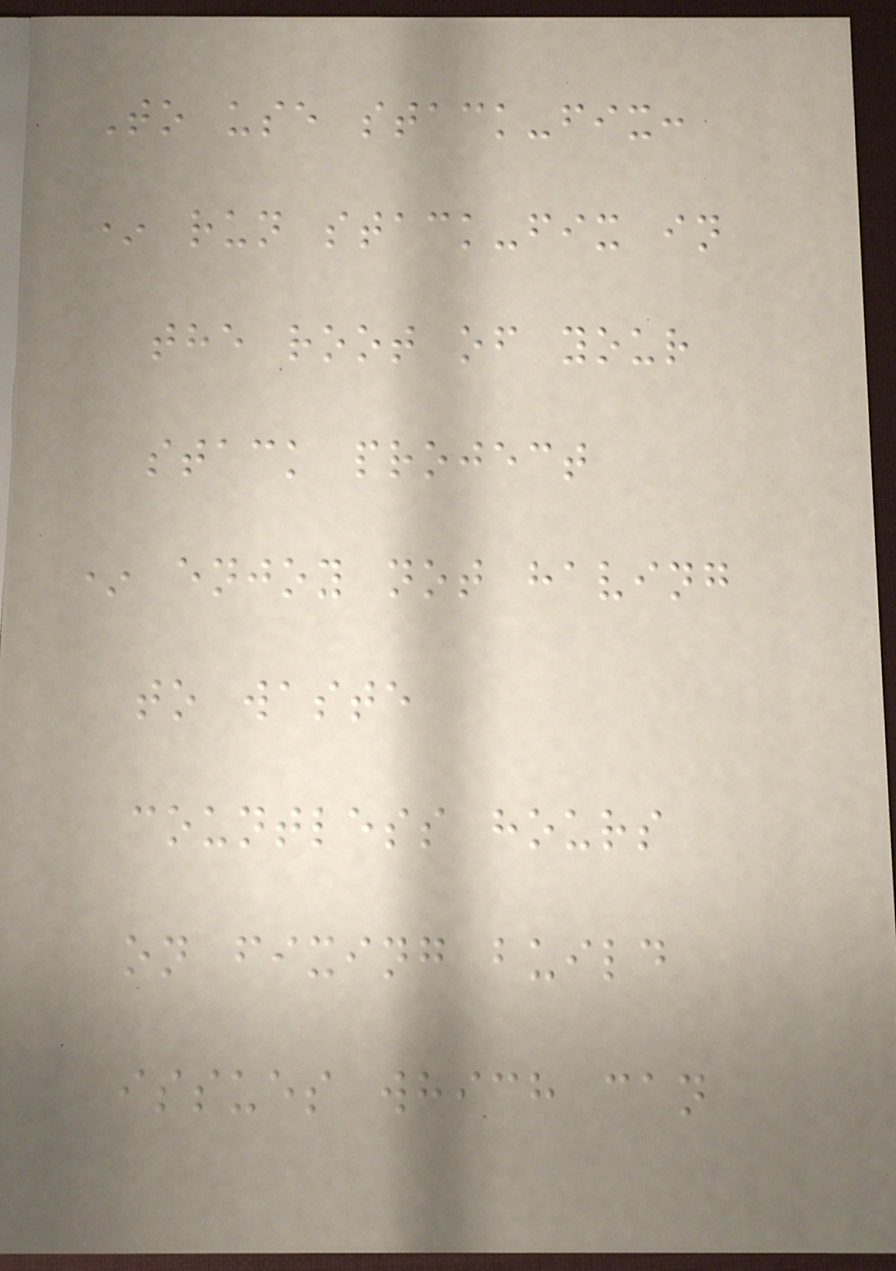To use stack-fix:
* run stack-fix in
the root of your
stack project
* enjoy not having
to waste
countless hours
on fixing build
issues which can
